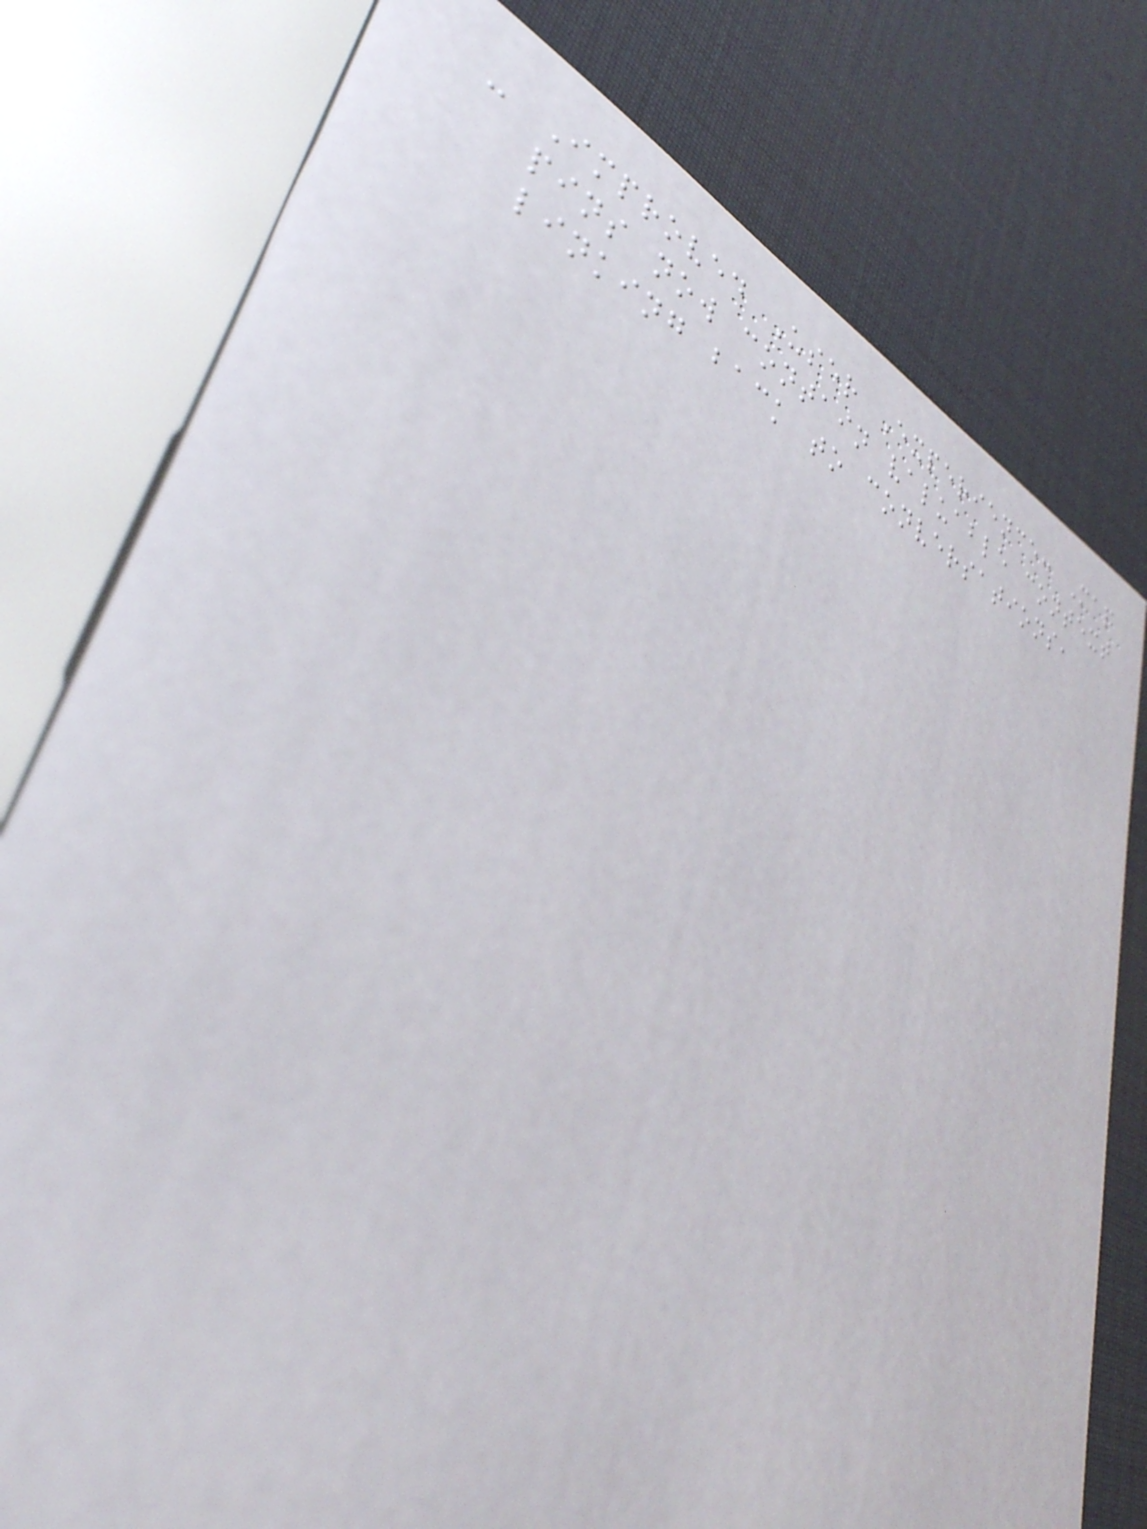- Improved User Experience: Map
pins now contain valuable context
linking back to conversations,
